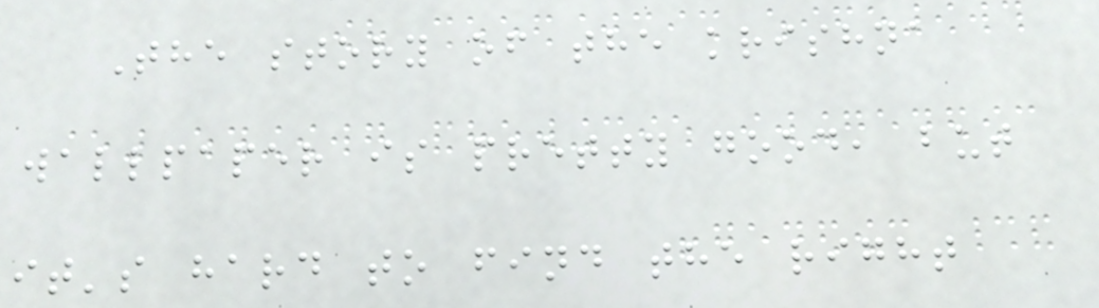The story of the krishna
wallpaper is pretty good, but
it's hard to find the right
